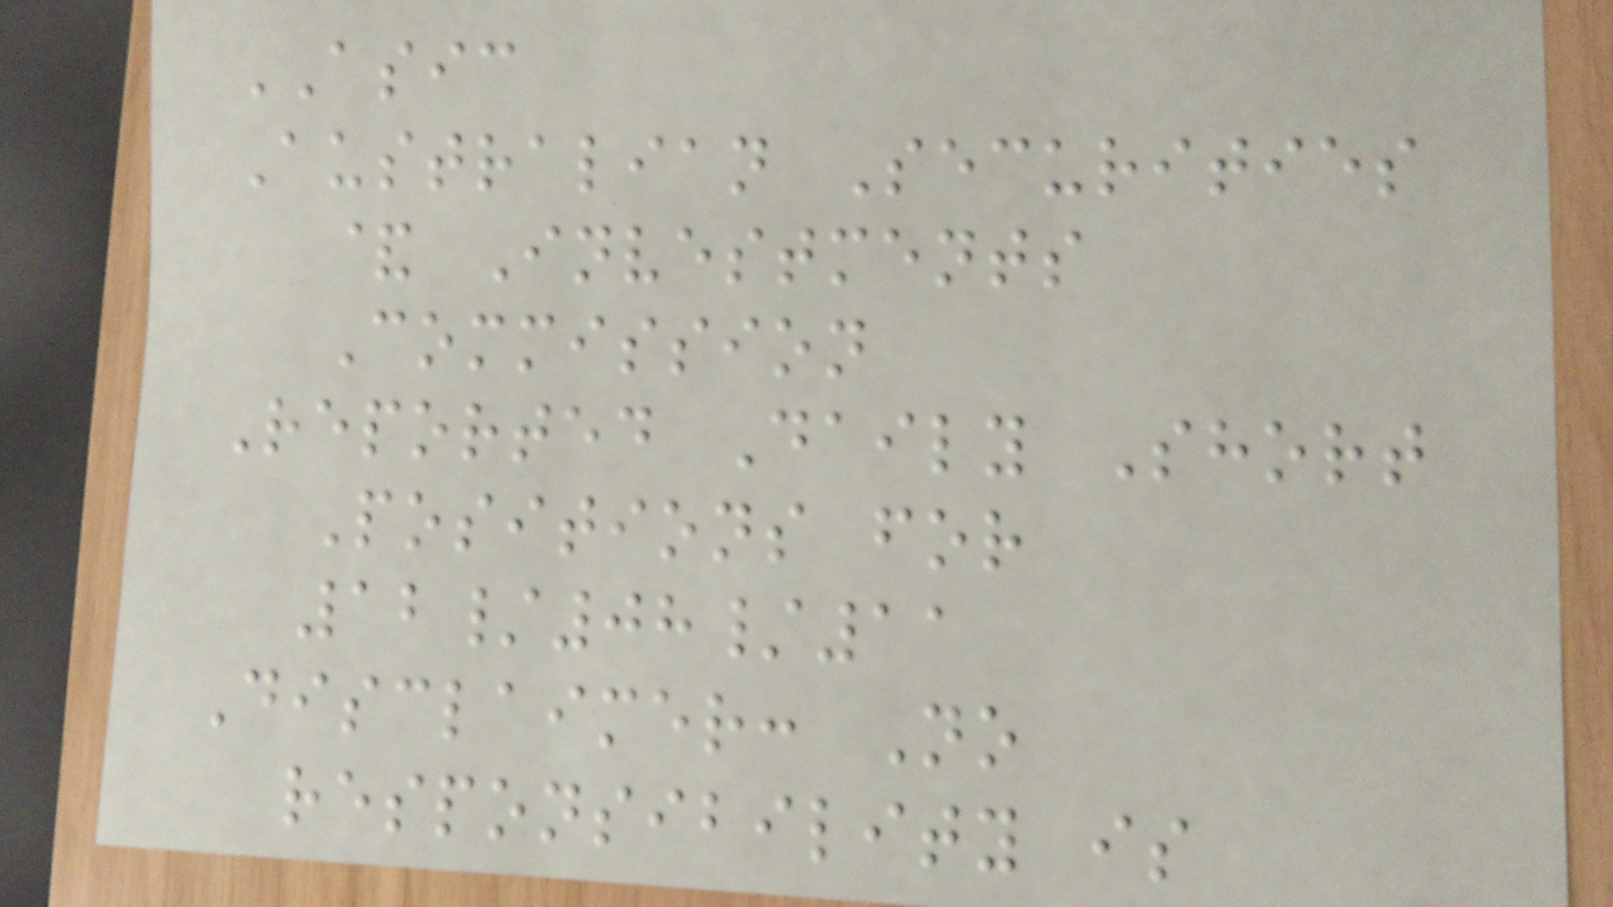ASIC
Australian Securities
& Investments
Commission
Reported Daily Short
Positions for
12/08/11
Disclaimer: No
responsibility is
